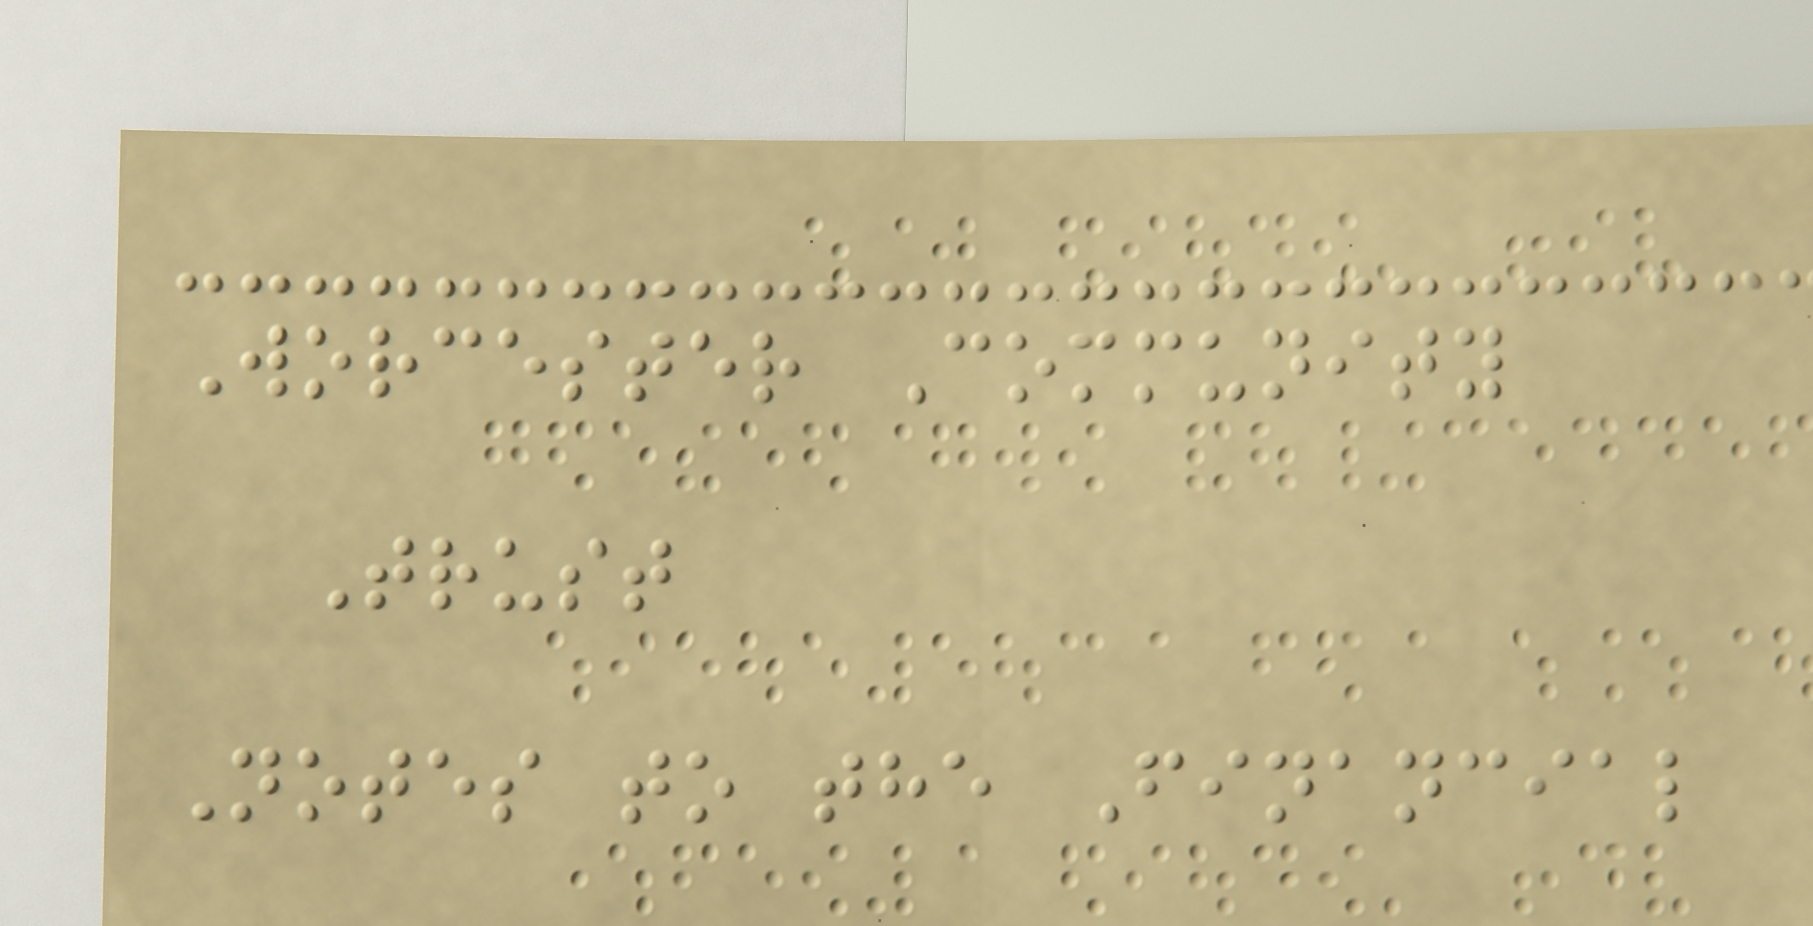Worcester Community
Trust
Notes to the Financial
